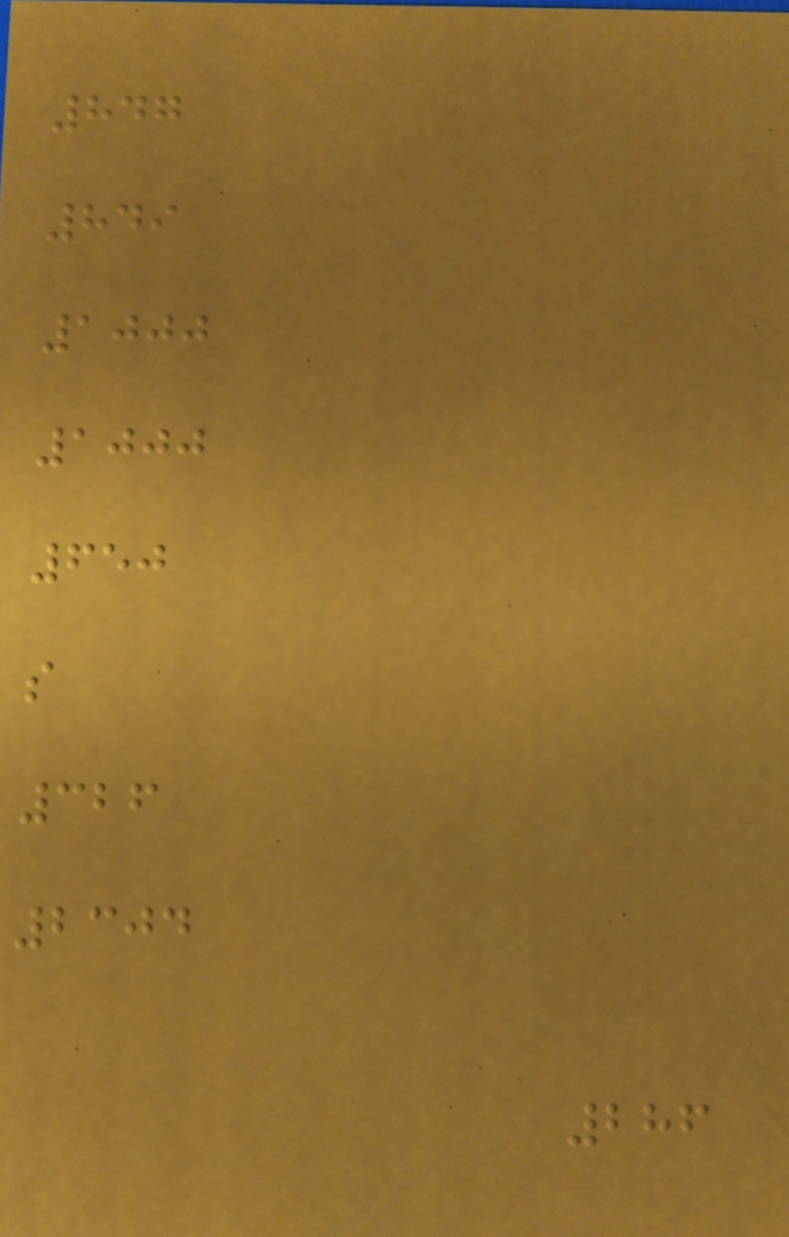847
849
1000
1000
650
s
326
2304
286
